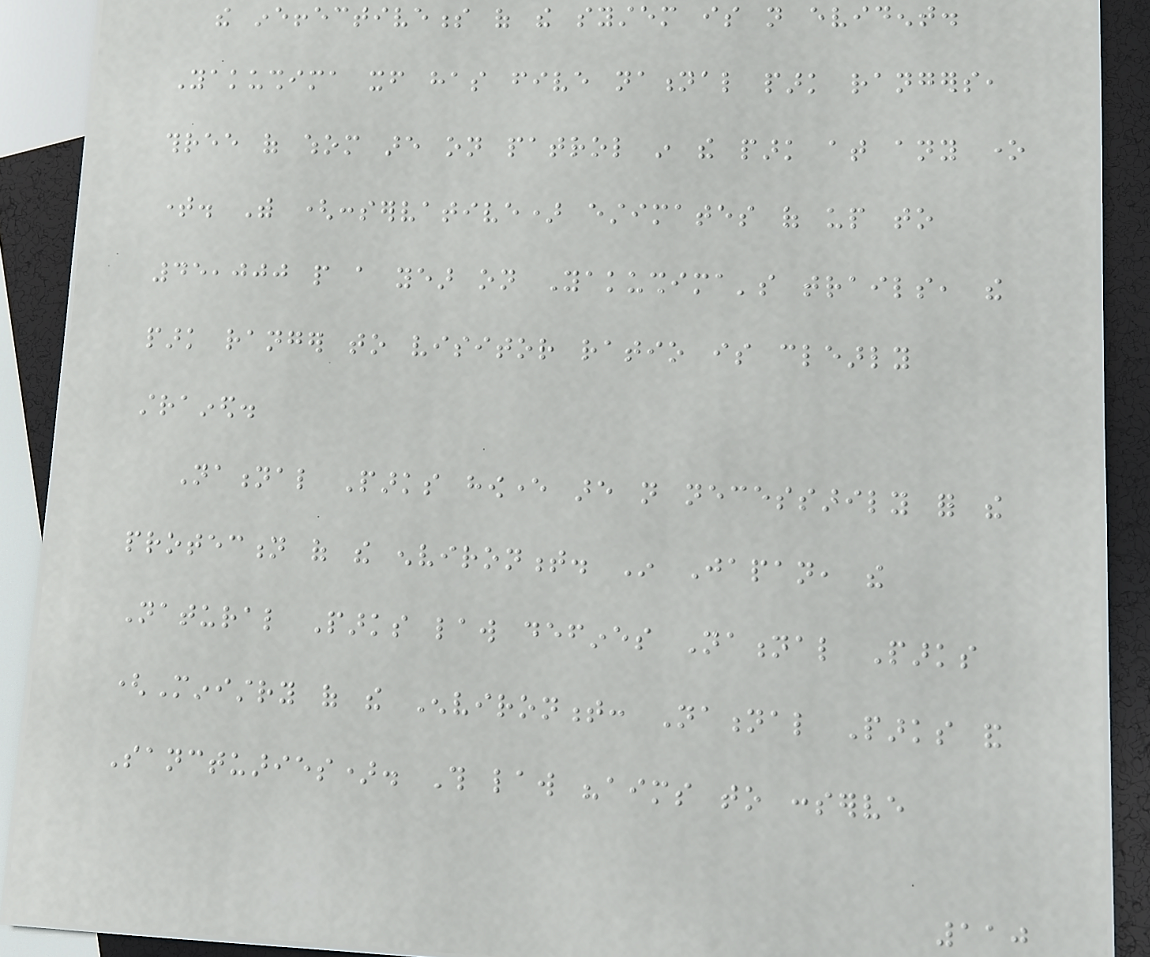the ineffectiveness of the system is not evident.
Yakushima itself has five national park rangers,
three of whom are on patrol in the park at any one
time. With (conservative) estimates of up to
45,000 people a year on Yakushima's trails, the
park ranger to visitor ratio is clearly
strained.
National Parks however are not necessarily for the
protection of the environment. In Japan, the
Natural Parks law defines National Parks
(Ministry of the Environment: National Parks and
Sanctuaries). This law "aims to conserve
110
